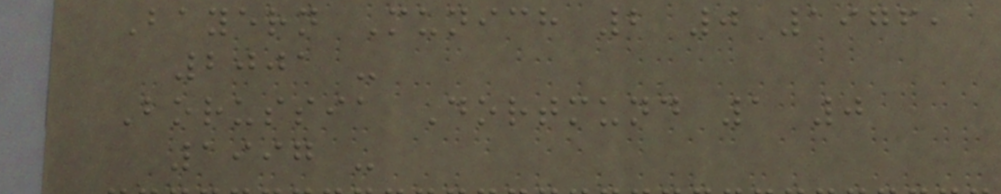Bayern Munich 2 0 1976,
2001 -
Borussia Dortmund 1 0
1997 -
